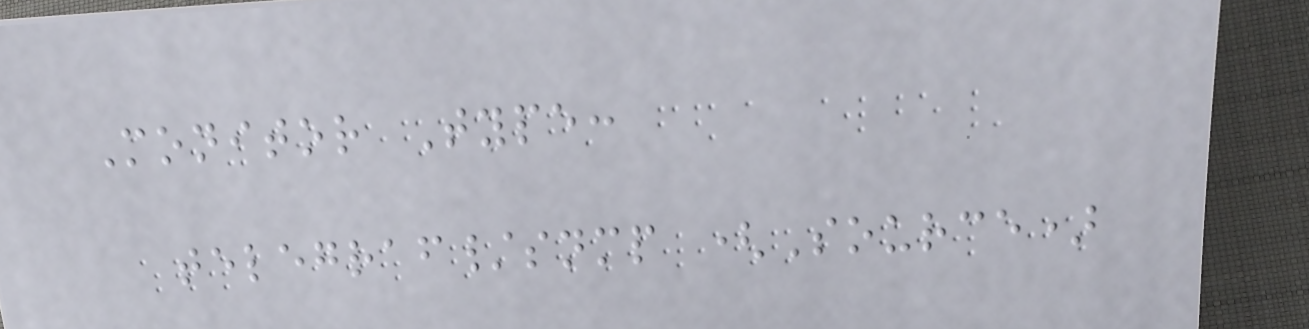Monitor Type:
telegraf/snmp (Source)
